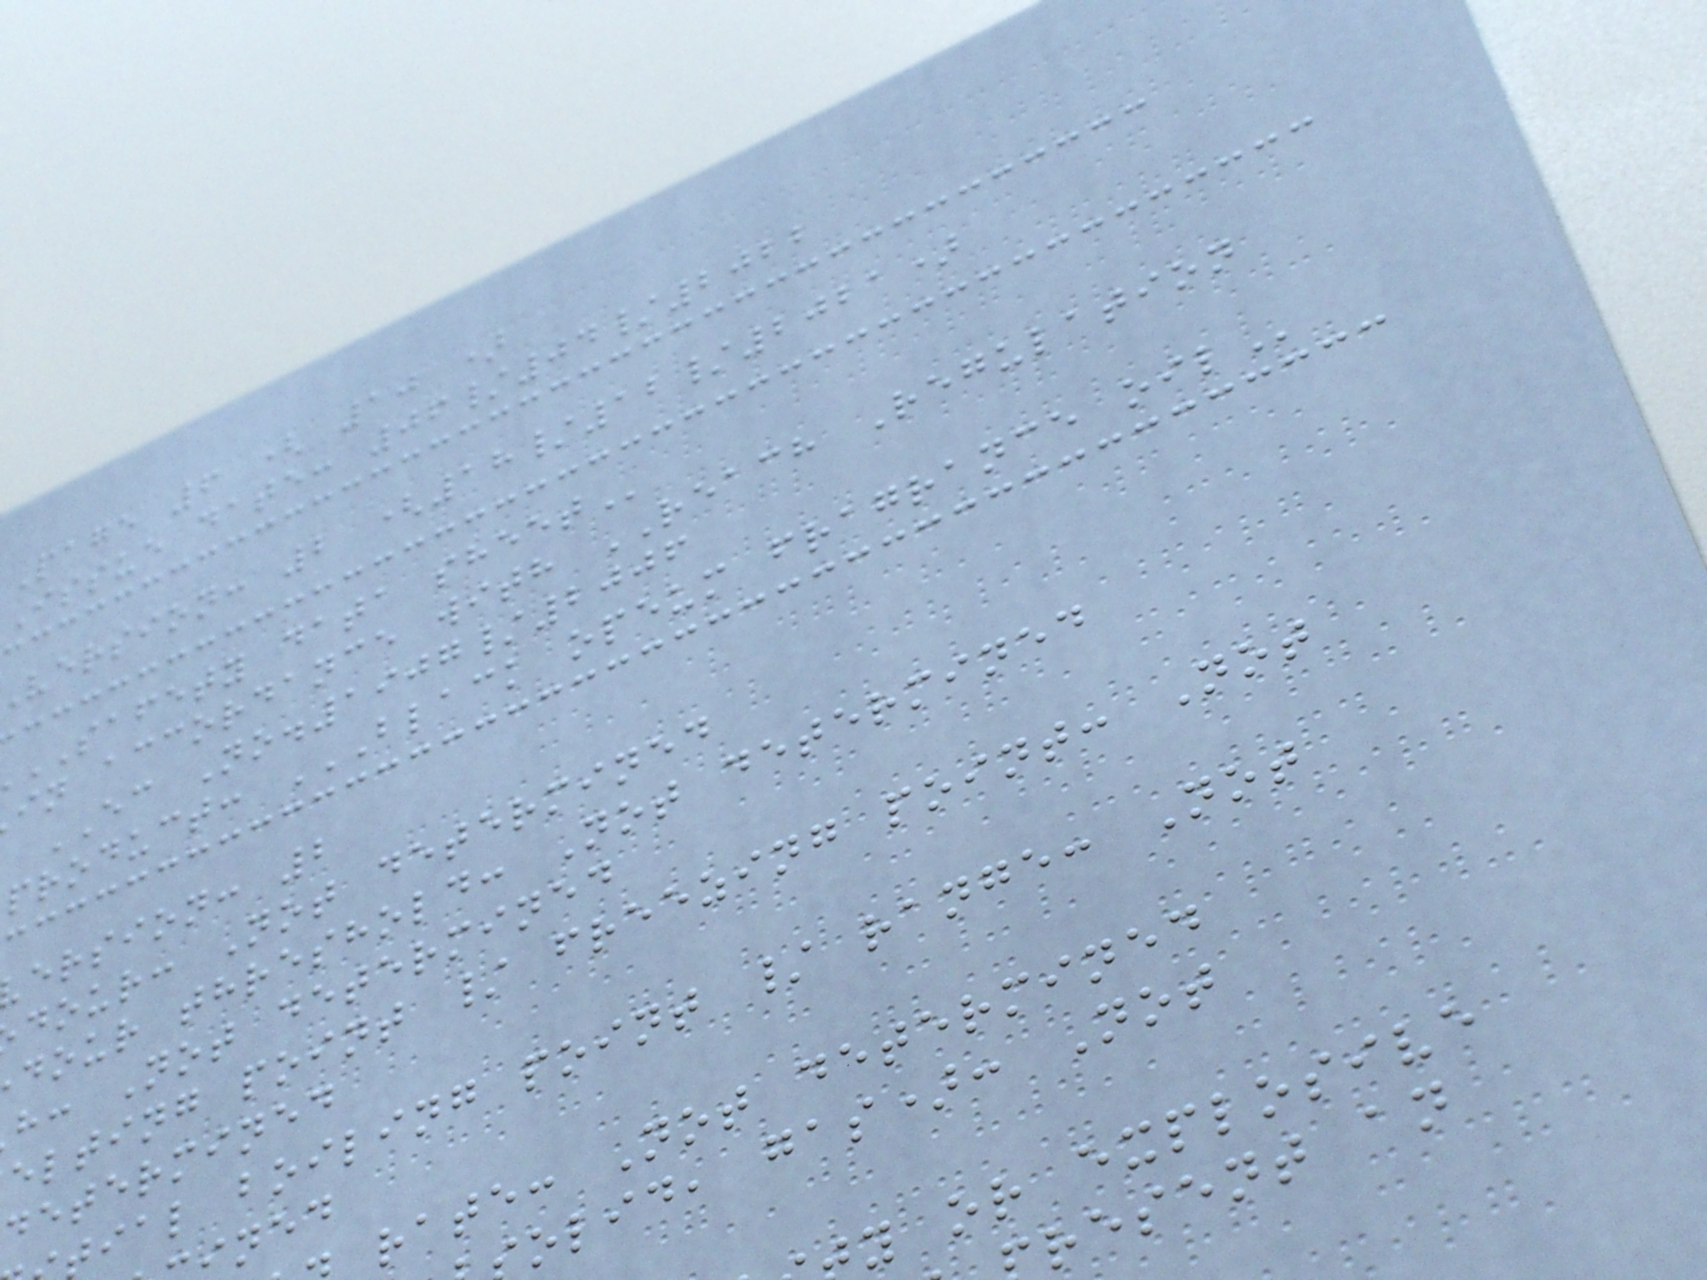Page 6 ( 10 )
Issue date: 06/04/2022
version: 2 (18/12/2021)
SAFETY data
in accordance with REACH Regulation
EC No.1907/2006
product: BLACK OPEUM FRAGRANCE OIL
ersion: 2
dour: Not determined
dour threshold: Not determined
h: Not determined
elting point / freezing point: Not
determined
tial boiling point / range: Not
rate: Not determined
olid, gas): Not
y or explosive
resent an
